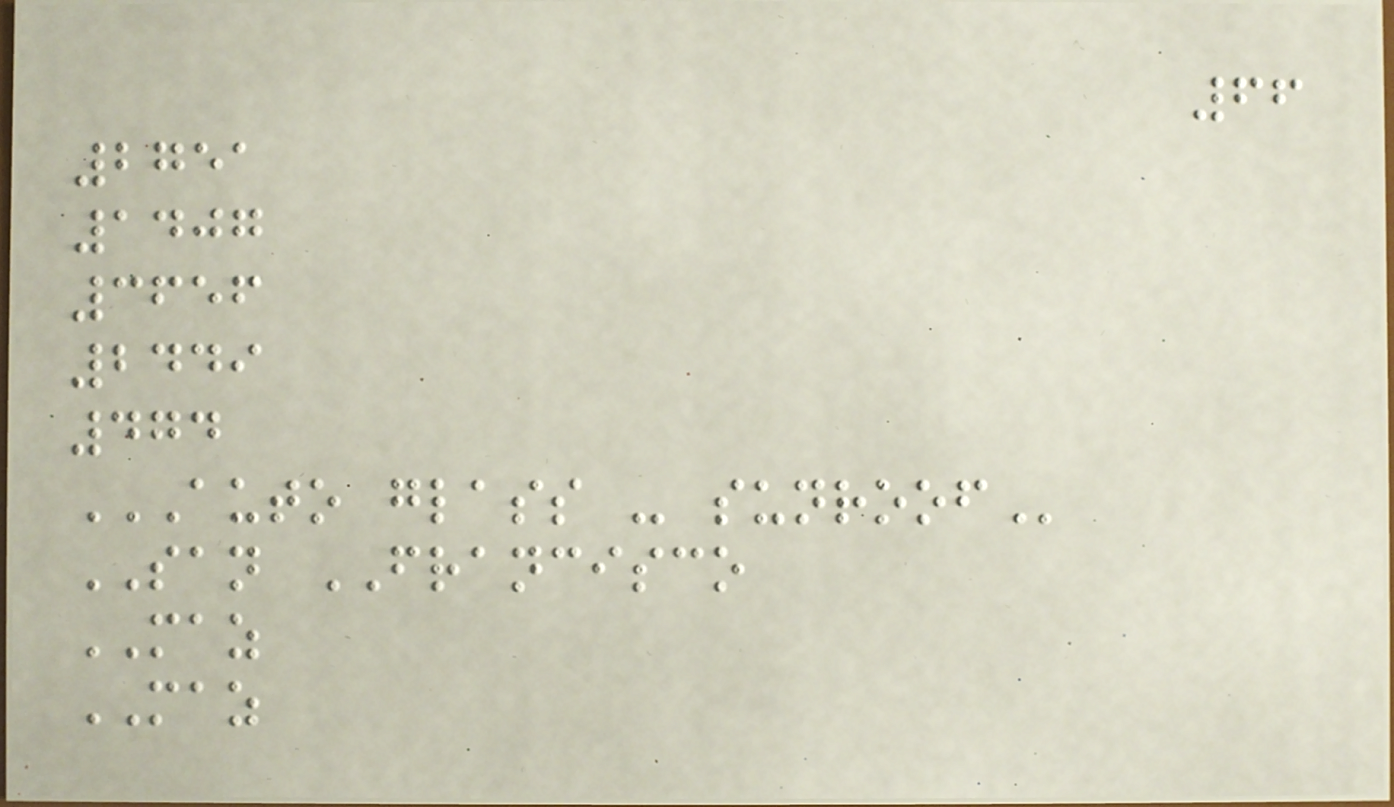66
2751
1407
3656
2449
474
AUTO GLASS - SUNROOF
SAN FRANCISCO
MAZ
MAZ
